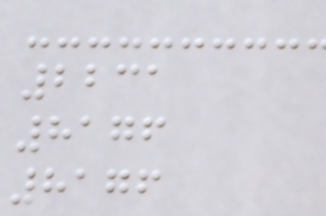2231
8176
8176
